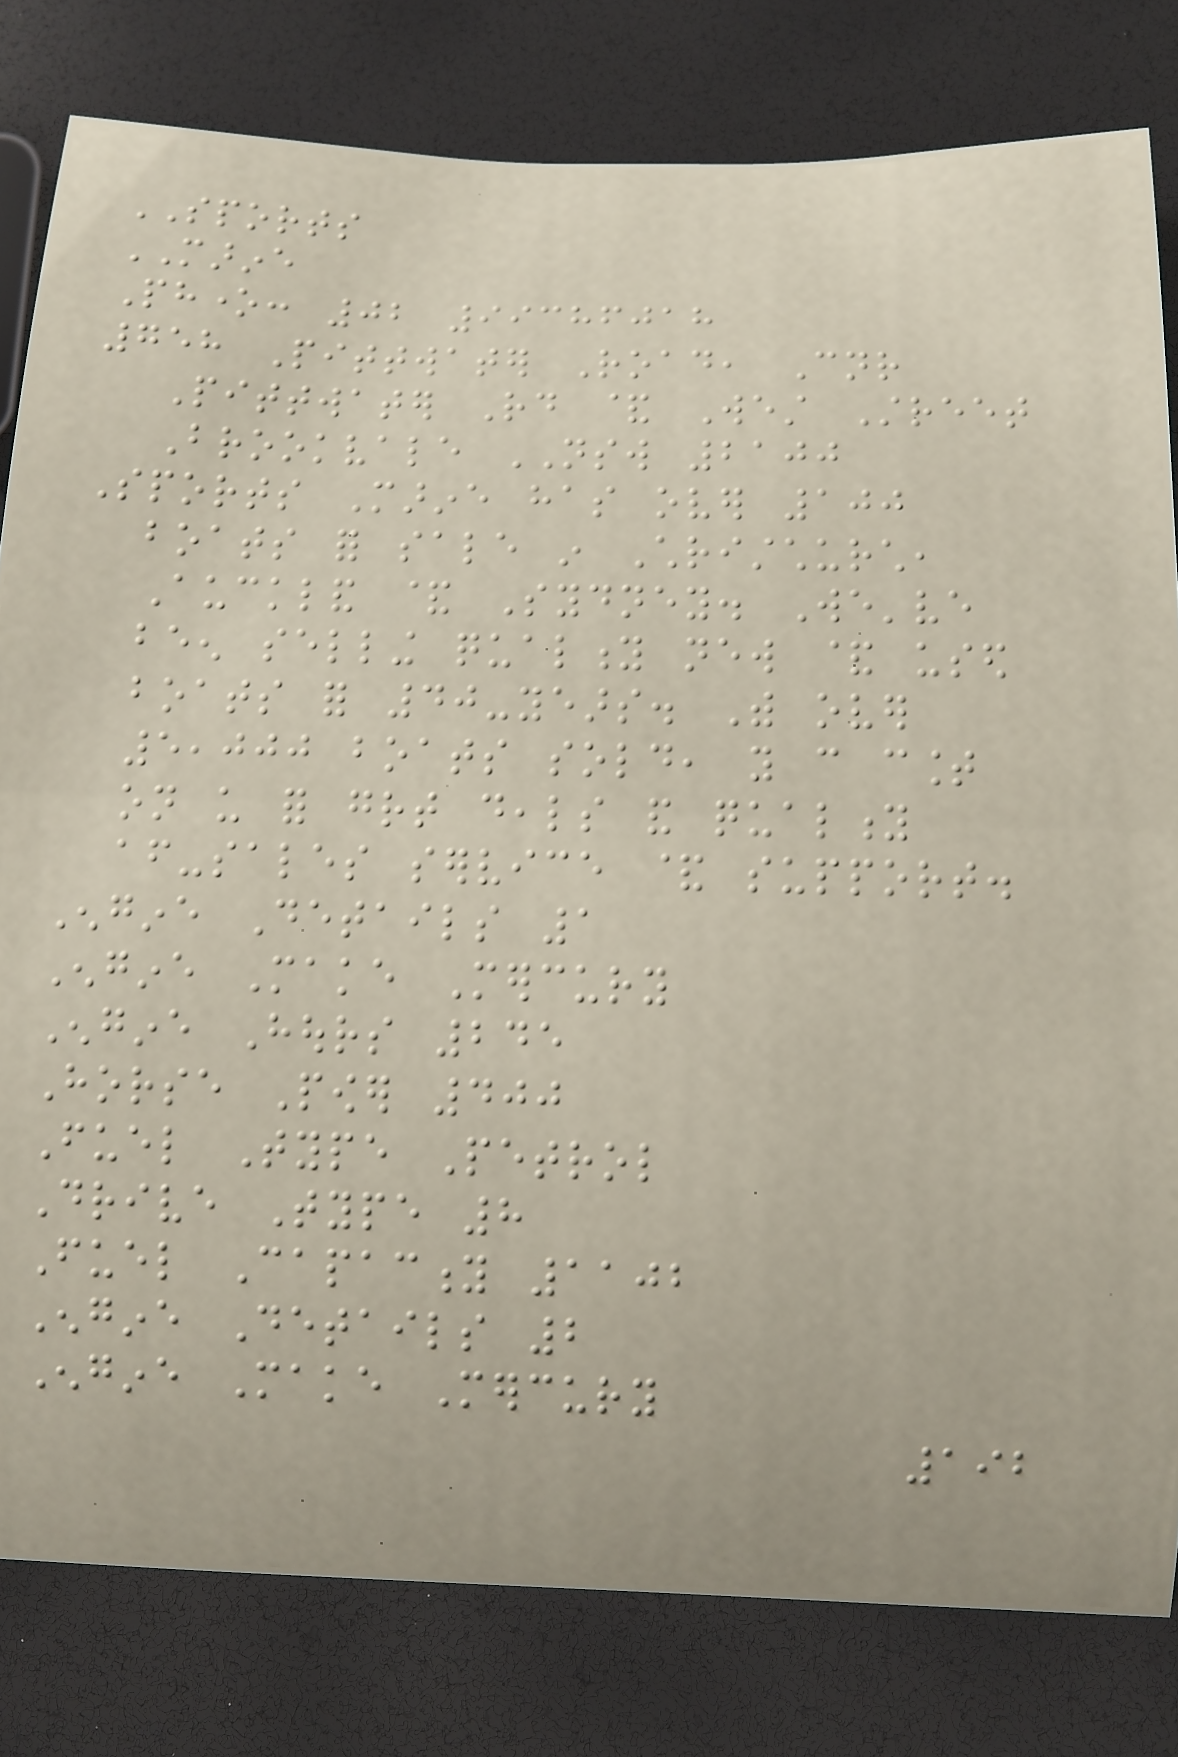SPORTS
MARINE
Phone: 02 99386018
758 Pittwater Road, Cnr
Pittwater Rd & West Street
Brookvale NSW 2100
Sports Marine has over 100
boats for sale in Christchurch,
Auckland & Sydney. We've
been selling quality new & used
boats for 40-years. With over
5,000 boats sold, you can count
on us for great deals and quality
after-sales service & support.
Engine Details 1
Engine Make Mercury
Engine Hours 245
Horse Power 400
Fuel Type Petrol
Drive Type 8
Fuel Capacity 1102
Engine Details 2
Engine Make Mercury
192
